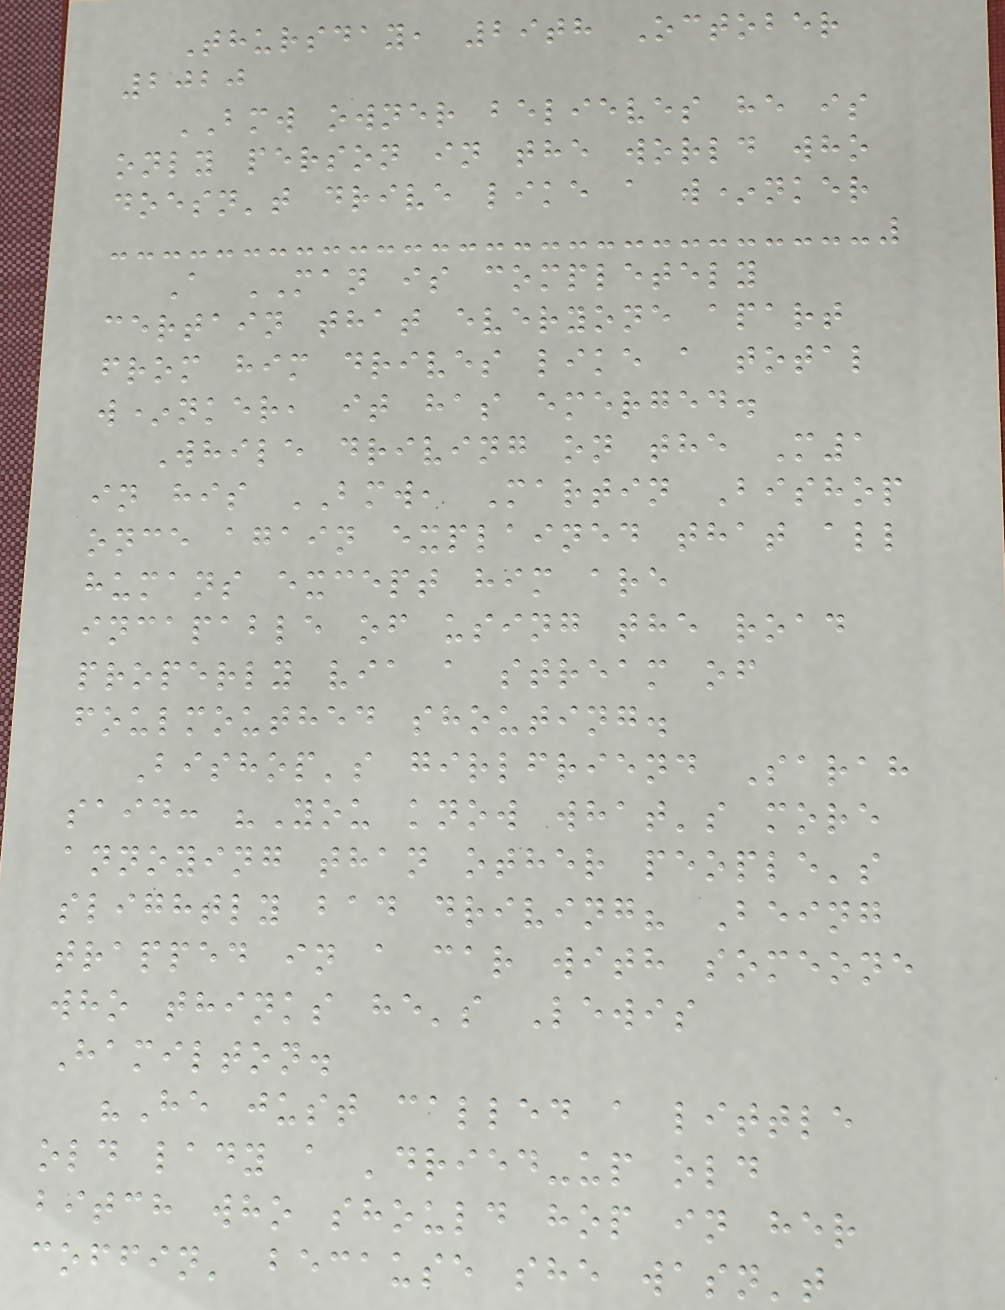Thursday, 29th October
2020
BMW owner believes he is
only person in the world who
doesn't drive like a w*nker
A MAN is completely
certain that everyone apart
from him drives like a total
w*nker, it has emerged.
While driving on the M1
in his BMW, Martin Bishop
once again explained that all
humans except him are
incapable of using the road
properly via a stream of
foulmouthed shouting.
Bishop's girlfriend Sarah
said: "You know what's more
annoying than other people's
slightly bad driving? Being
trapped in a car with someone
who thinks he's Lewis
Hamilton.
"He just called a little
old lady a 'dried-up old
bitch who should hop in her
coffin' because she wasn't
